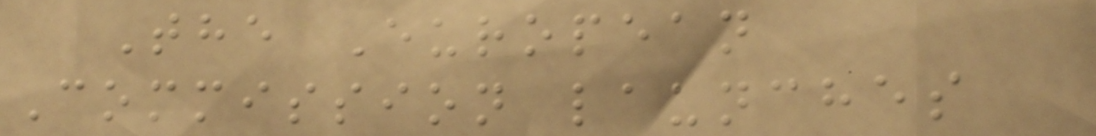The European
Commission launches
